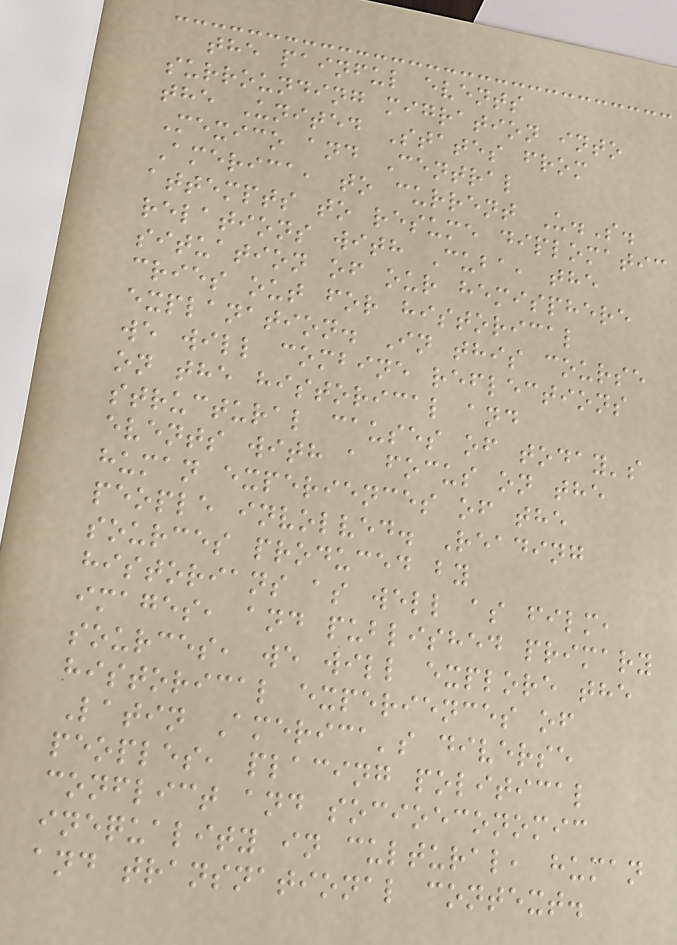the painful events
surrounding migration into
the United States from
Mexico and Central
America, to current U.S.
attempts to resume diplomatic
relations with Cuba, the
situation of our hemisphere
cries out for historical
explanation. In this course
we will combine reflections
on the historical and
structural causes of today's
events with a focus on the
human experiences of the
people involved. Reading
sources produced by
historians as well as film,
images, and published primary
sources, we will explore the
historical experiences of
Latin America's diverse
peoples, placing political
conflict and socioeconomic
inequality in cultural, human
and transnational context.
